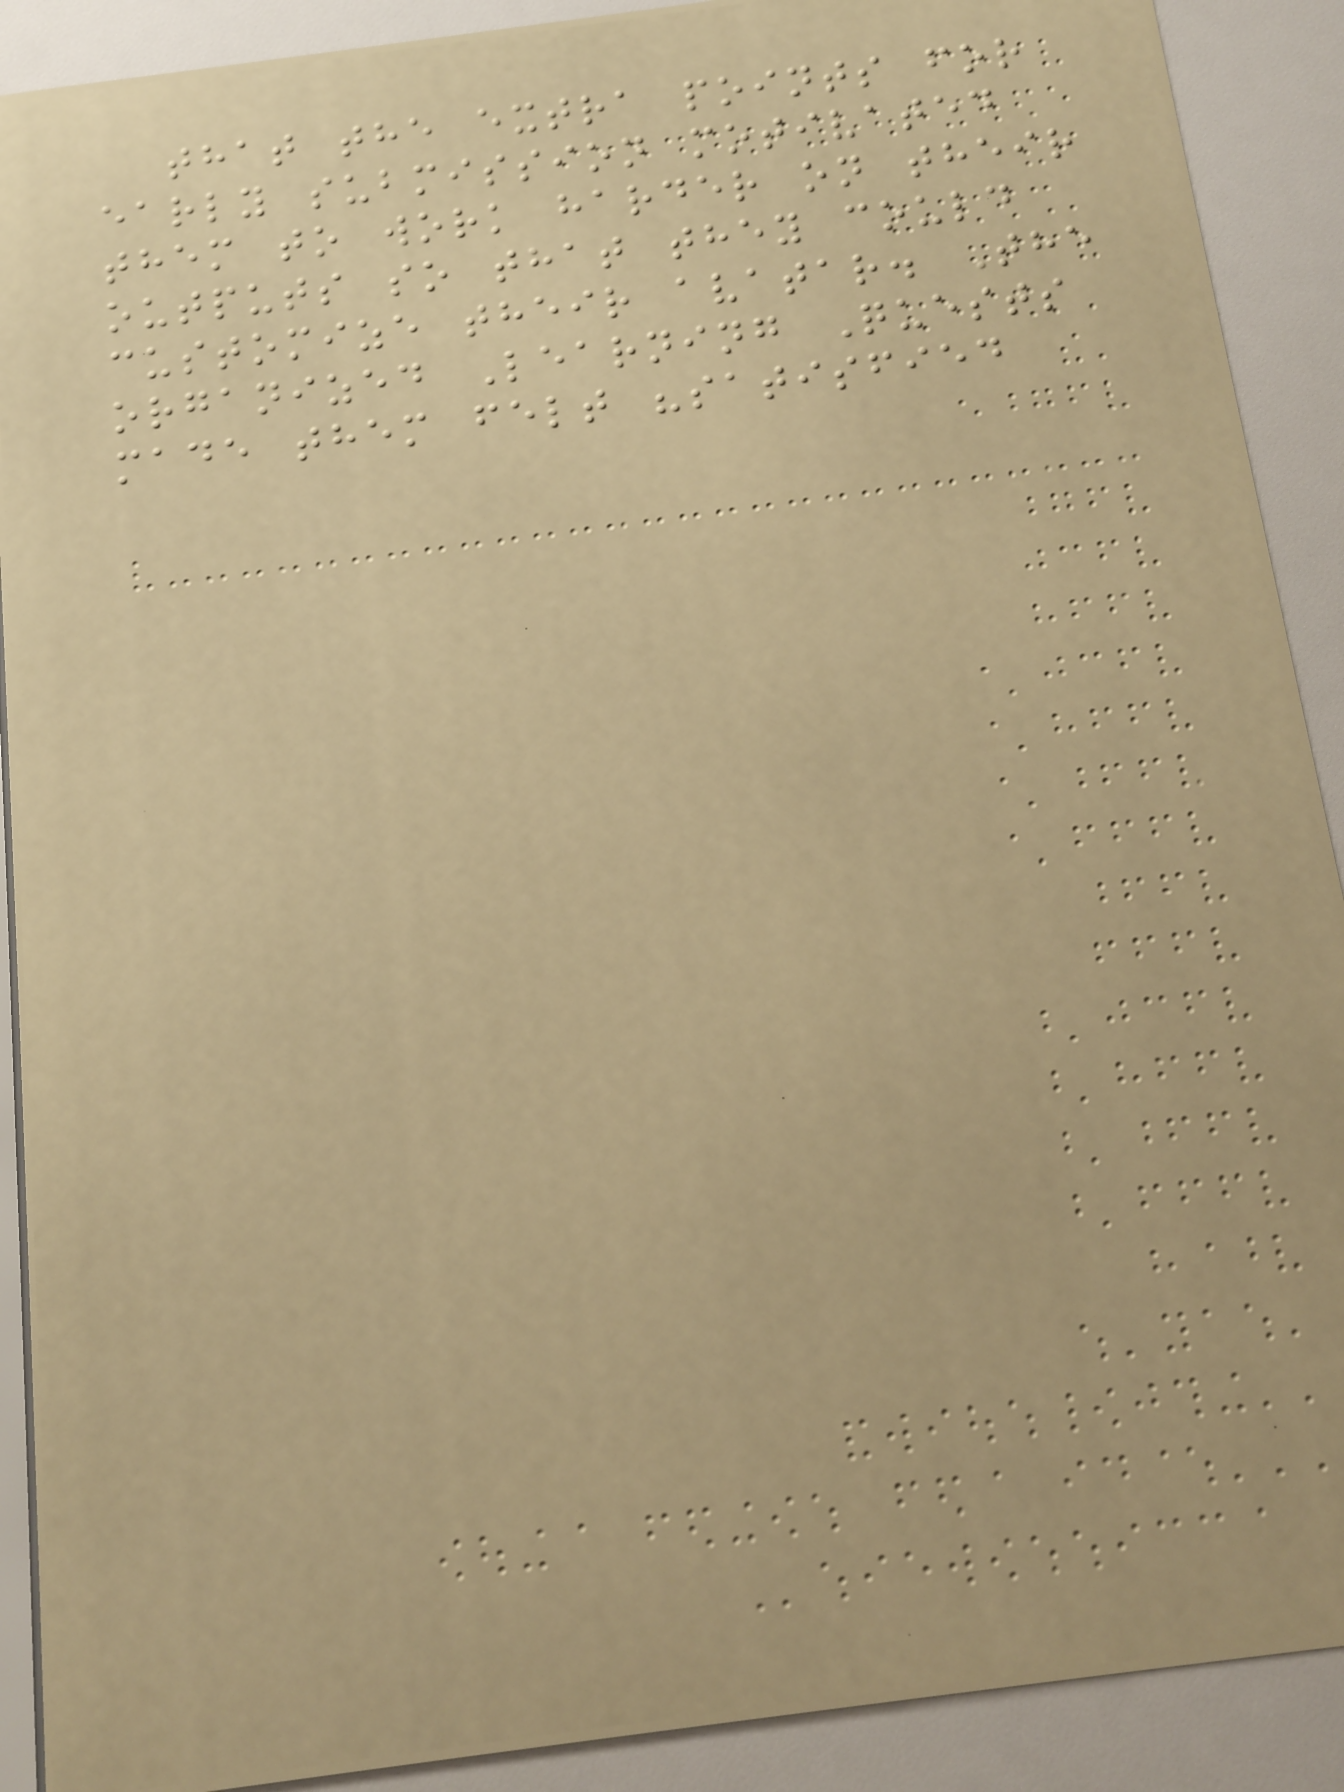that the extra points for
early submission motivated
them to work harder on their
outputs so that they could
customize their avatar. The
organized Learning Quests
made them felt "satisfied
